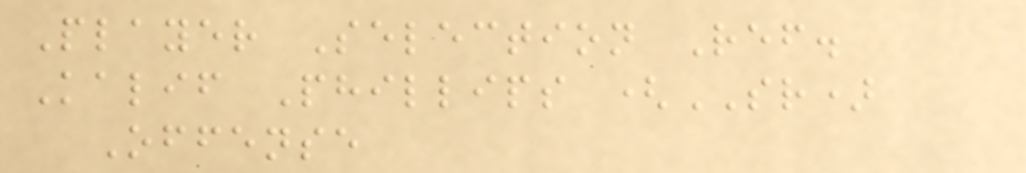Player Selection Ref.
Kalif Phillips (SR)
Offense
